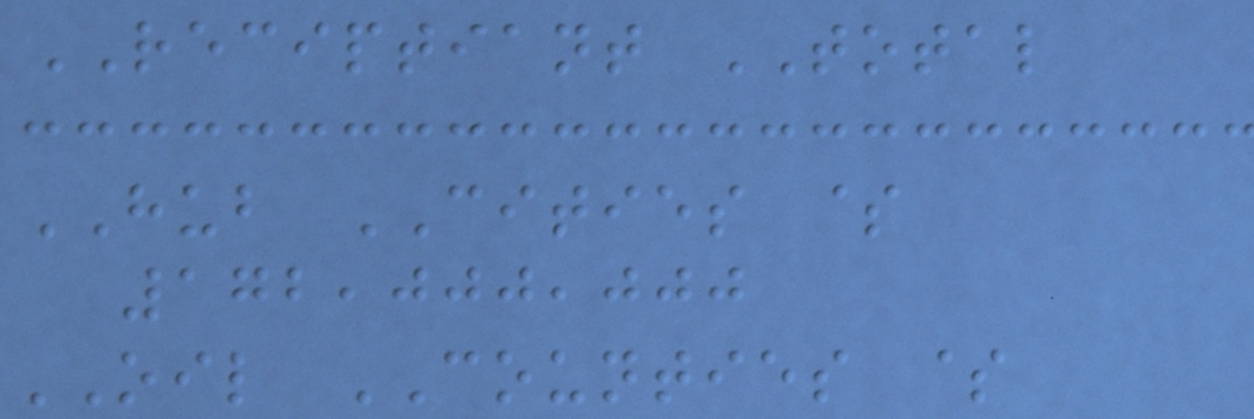RECIPTIANT TOTAL
HUB CITIES $
172,000,000
OIL COUNTIES $
